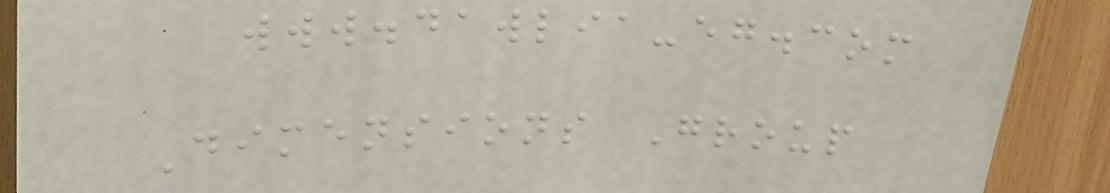www.dawlia-eg.com
Dimensions Group
